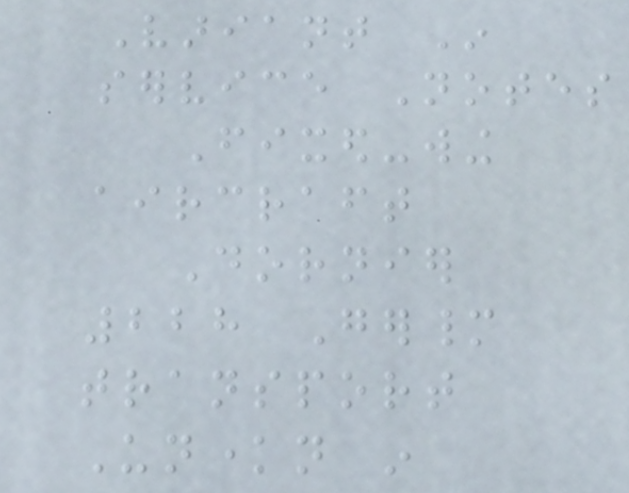Variant In
service Notes
Fixed-wing
aircraft
Dornier
228 Germany
transport
Unknown in
